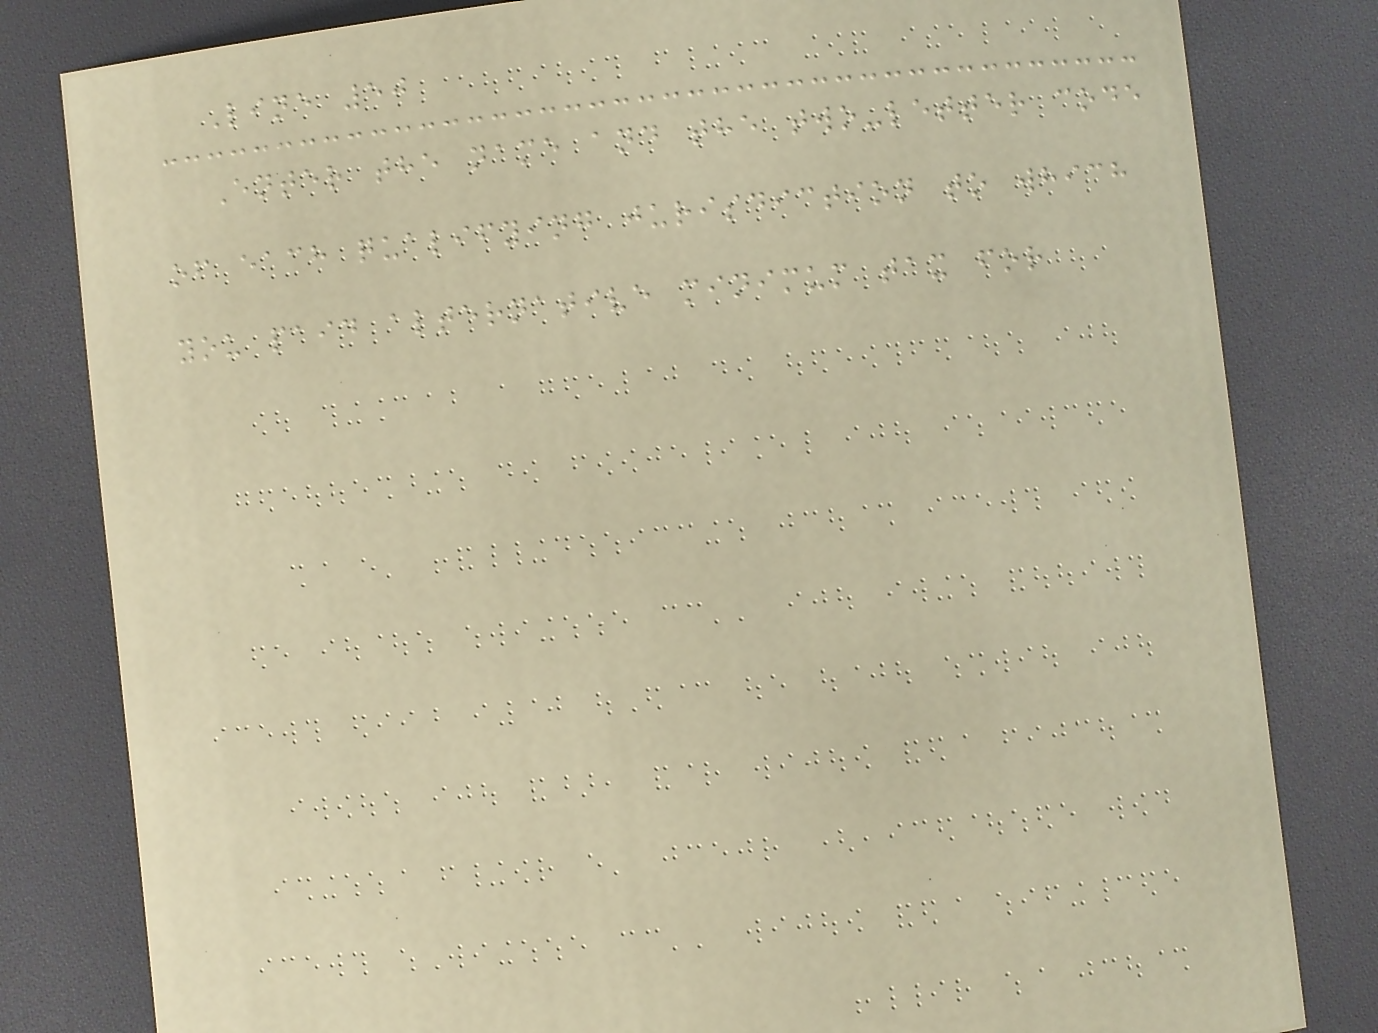Line 50
Enter the name and the two-letter code
of each qualifying jurisdiction to which
you paid alternative minimum tax for
